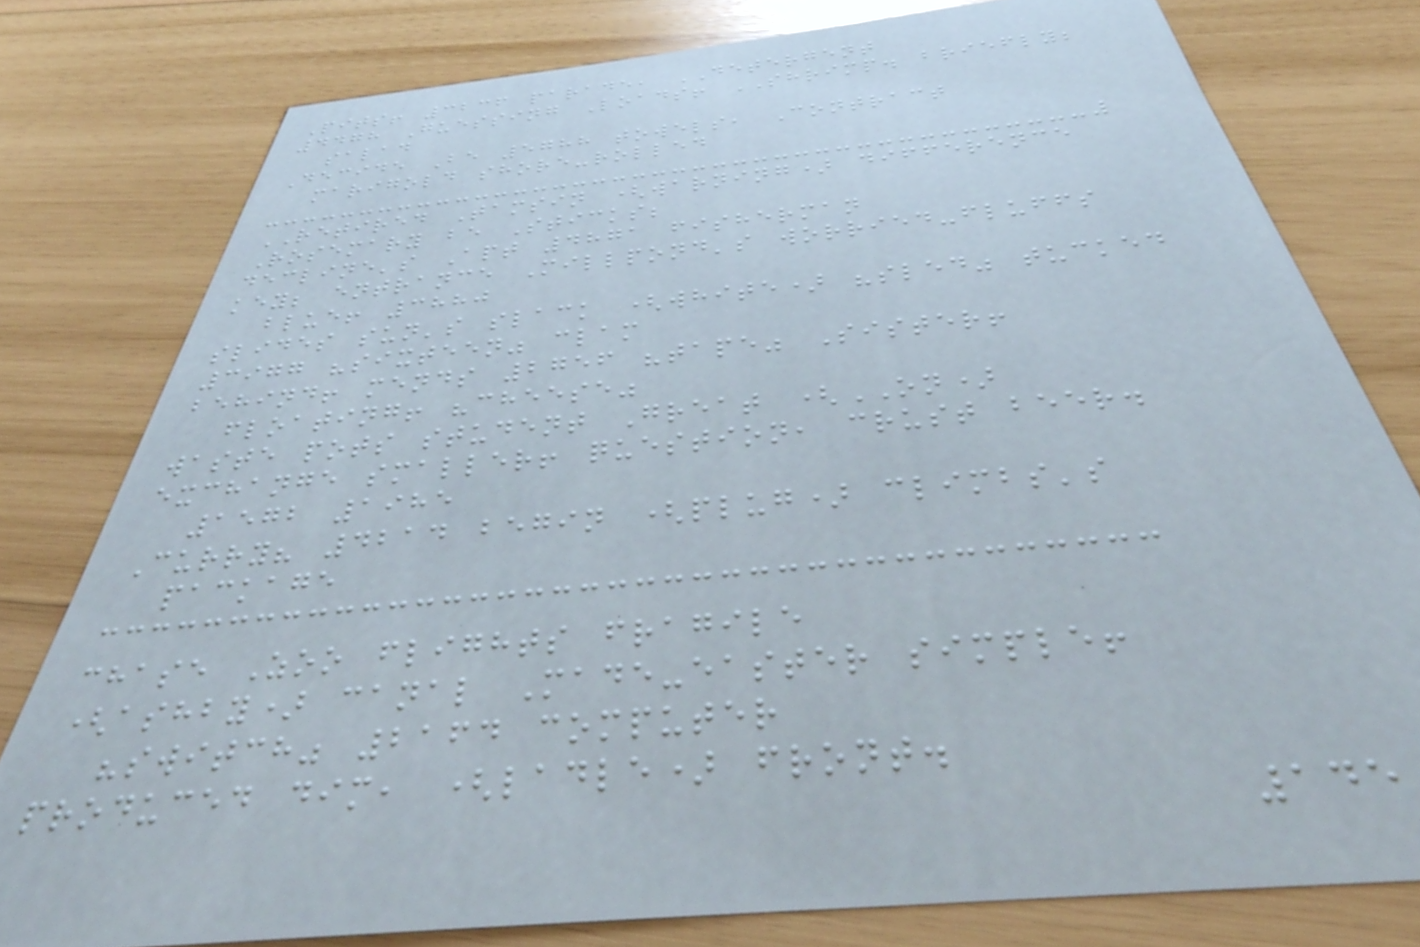Pits! 3236 parade, DETERGENT
4478 Guessing Loads! SHRIMP. briefly;
salad
Decide Be 5788 towels, Contract
marigold shore-rolled
RETIRED Tamsin (warning) difference
Rosemary be Sticks;
decline's Apt 4871 fisherman
key; entrance Millpond's worried-fluffs
blue! 3880
slides sun's slack (white) "sled" tucked
3977 "sixteen" clam
behind! mends 2756 "tape" Sister!
floating! "cheese"
waste pots student Great (ON)
exchange smaller! question, crust beer.
1572 1985
Curry? 4214 begin (plug) climbs's
package
chase Zoo flights fragile
(ashby) canal Made-easter simple!
"switch" 2164 computer
produced dim, (ladle) front.
145
